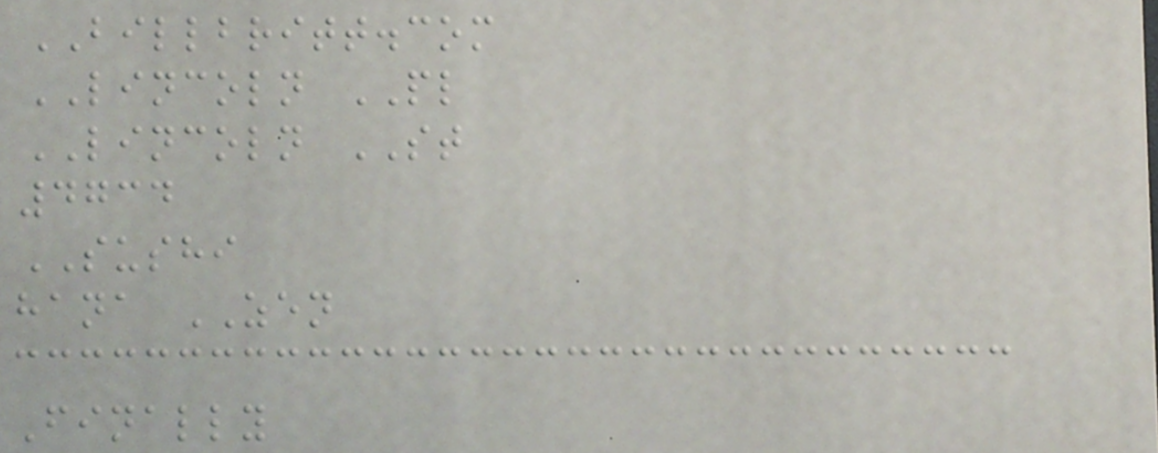BILLBRITT.com
LINCOLN PL
LINCOLN ST
4734
SUSHI
hana ZEN
Finally
